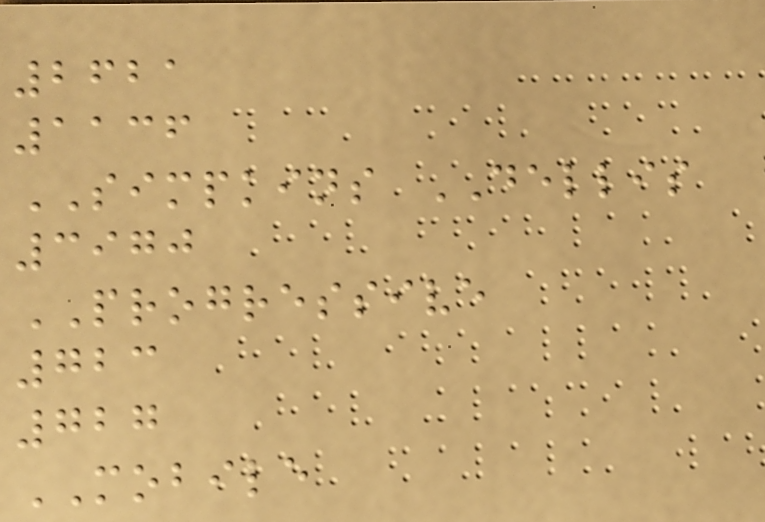2621
1136
SIMPKINS DELLIS
3970
PROGRESSIVE
723
727
MOBILE
